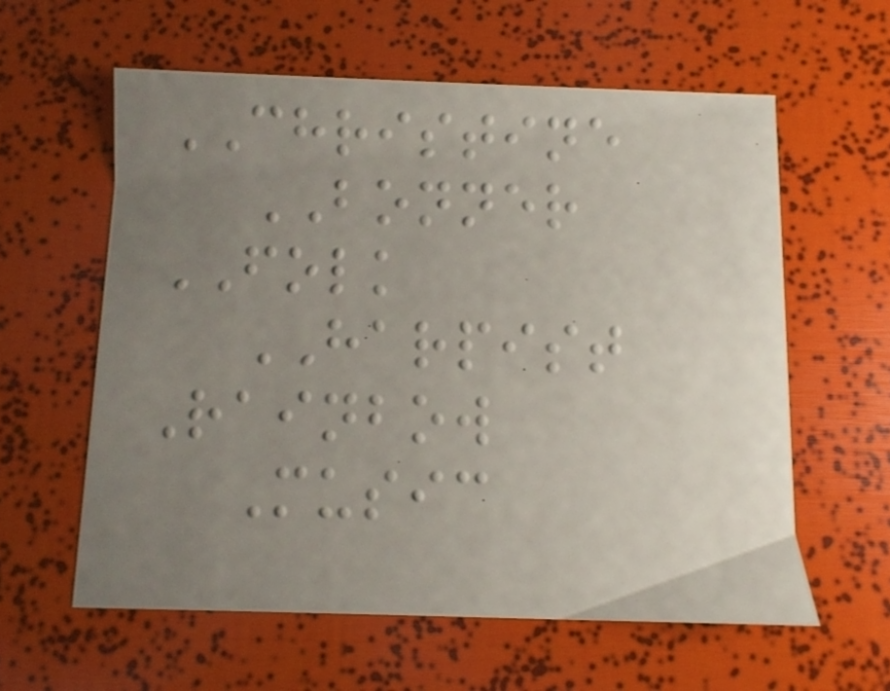CHRISTINE
BONNER
FOLK
HARPIST
Rainbow
Music
